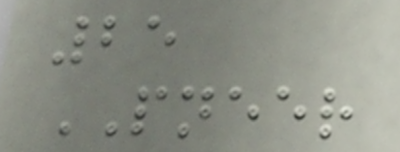25
PNEER
